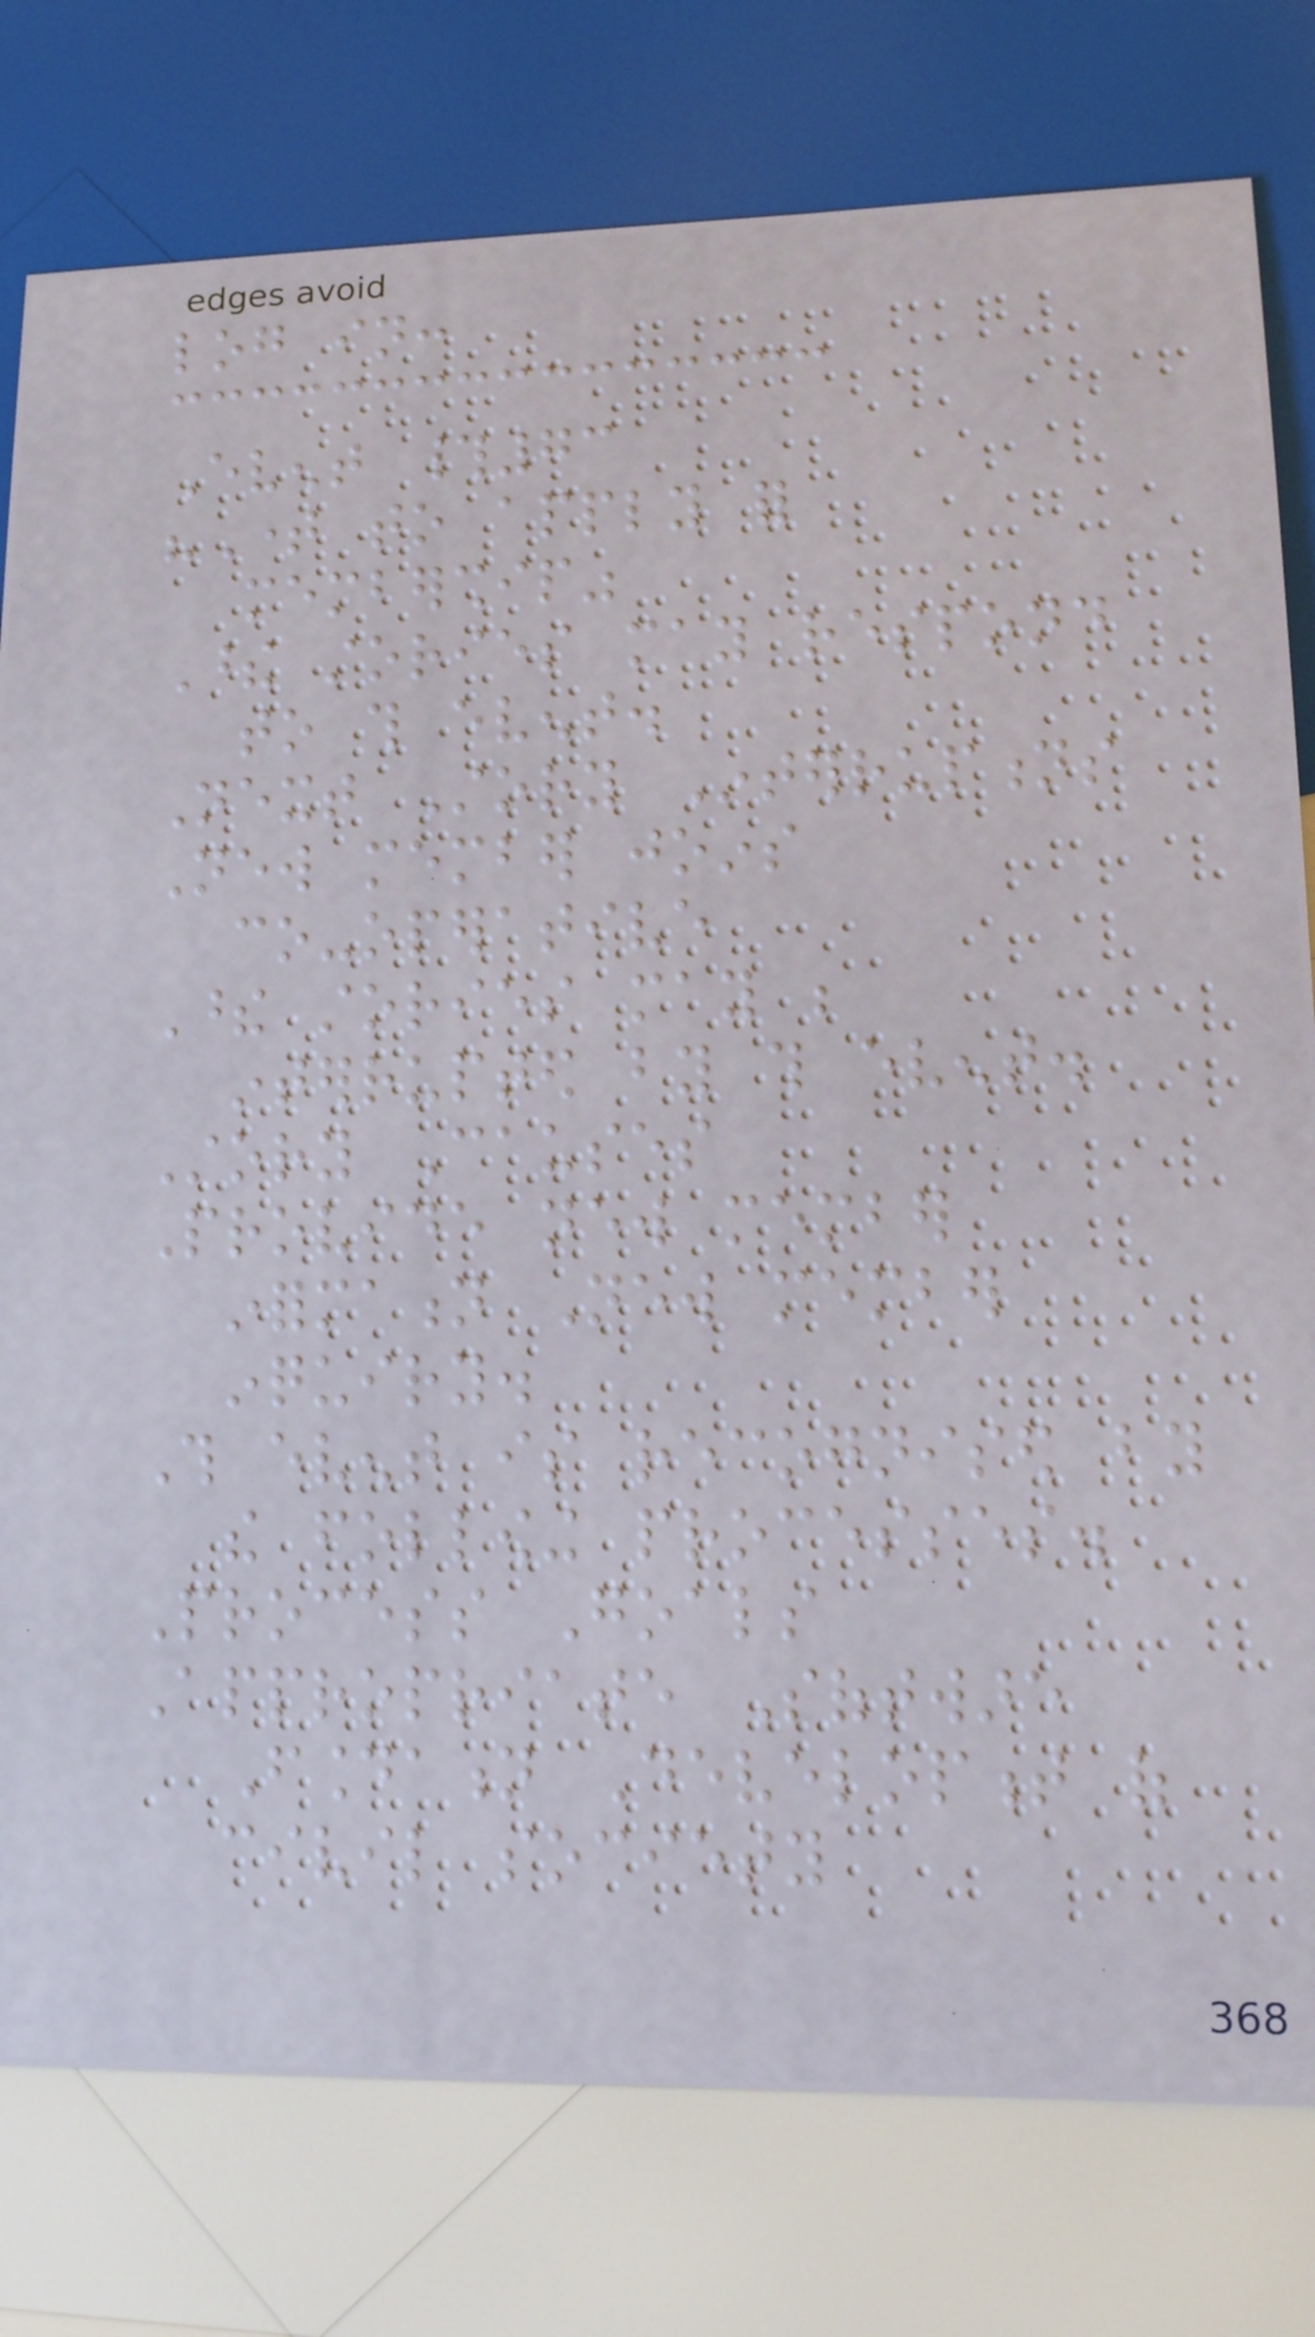log in:
Event #73
"Time to apply for
membership"
These stories may respond
to this event.
Next Story Interruptions
New member joins
co-operative
These stories may be
interrupted by this event.
Story Causes
Provide new member
information New member
inquiry.
This event is recognised by
the following processes.
Process Goals
Appropriate Software
Foundation Development of
civil society
